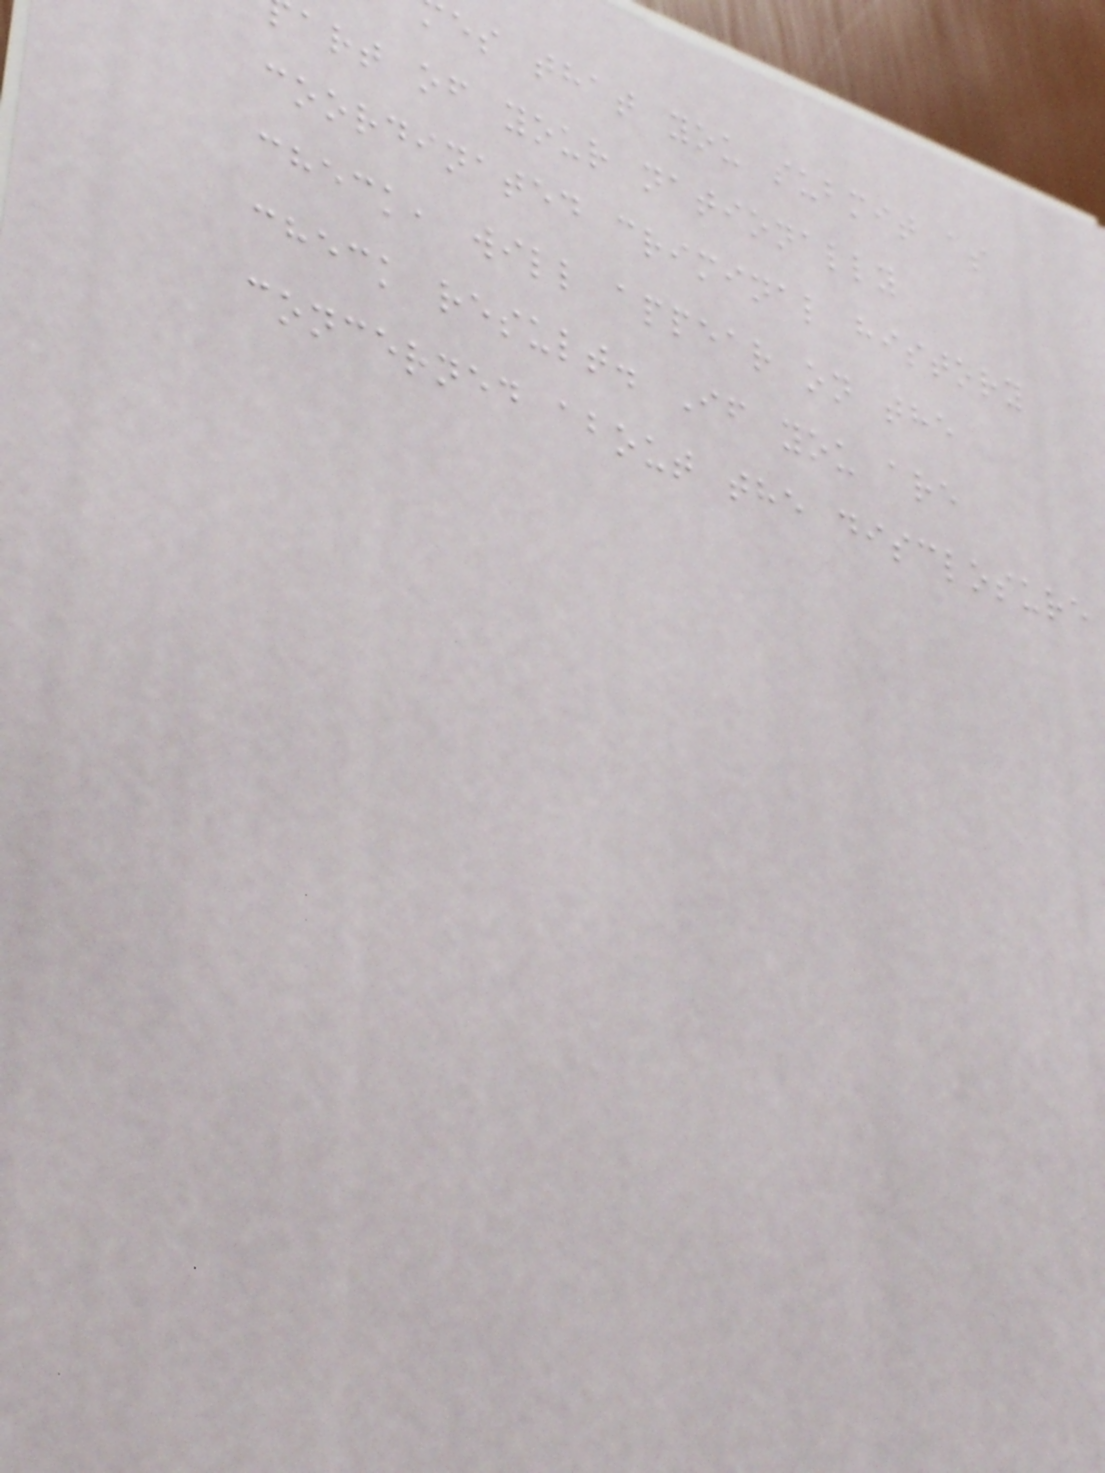es that you submit as
art of your nationally
coordinated criminal history
check, will appear on the
check result. If you are
concerned about the disclosure
